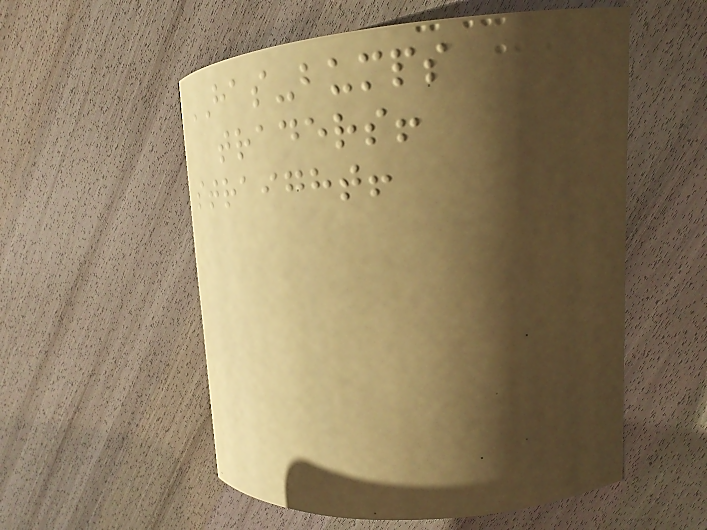HAS-bumps
traders!
straight!
